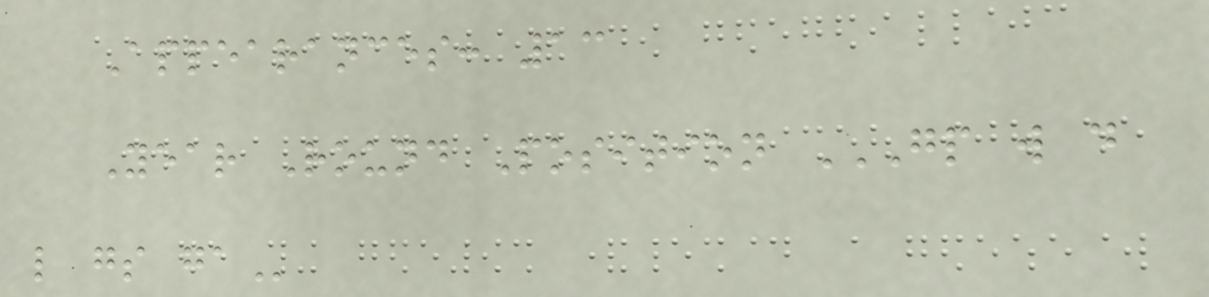Appearances: 13
Year Round Position GP W D
L GS GA
